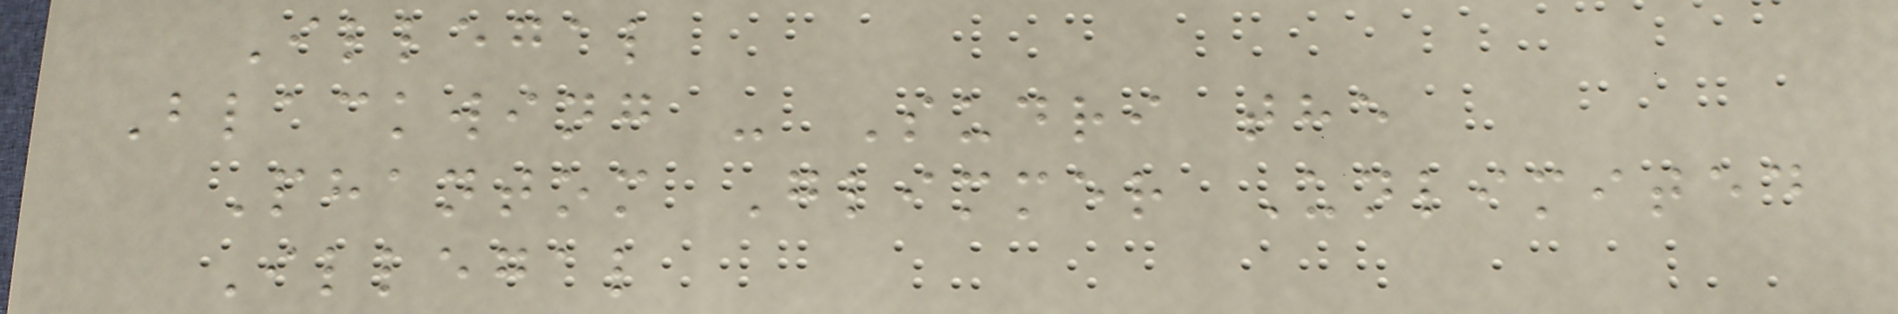Illegal
Blackwing - Sudri the
Phantom Glimmer Unlimited
Illegal
